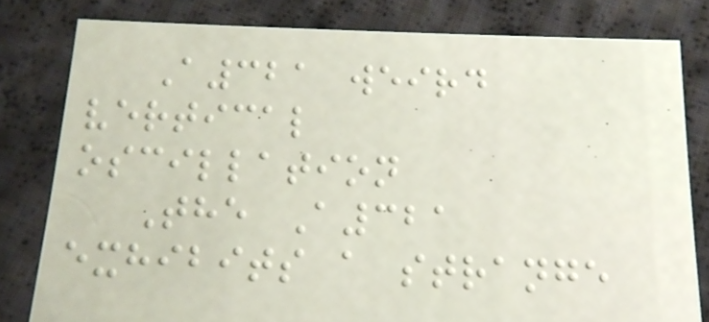A321 weird
vertical
oscillation
The A321
exhibits a strange
